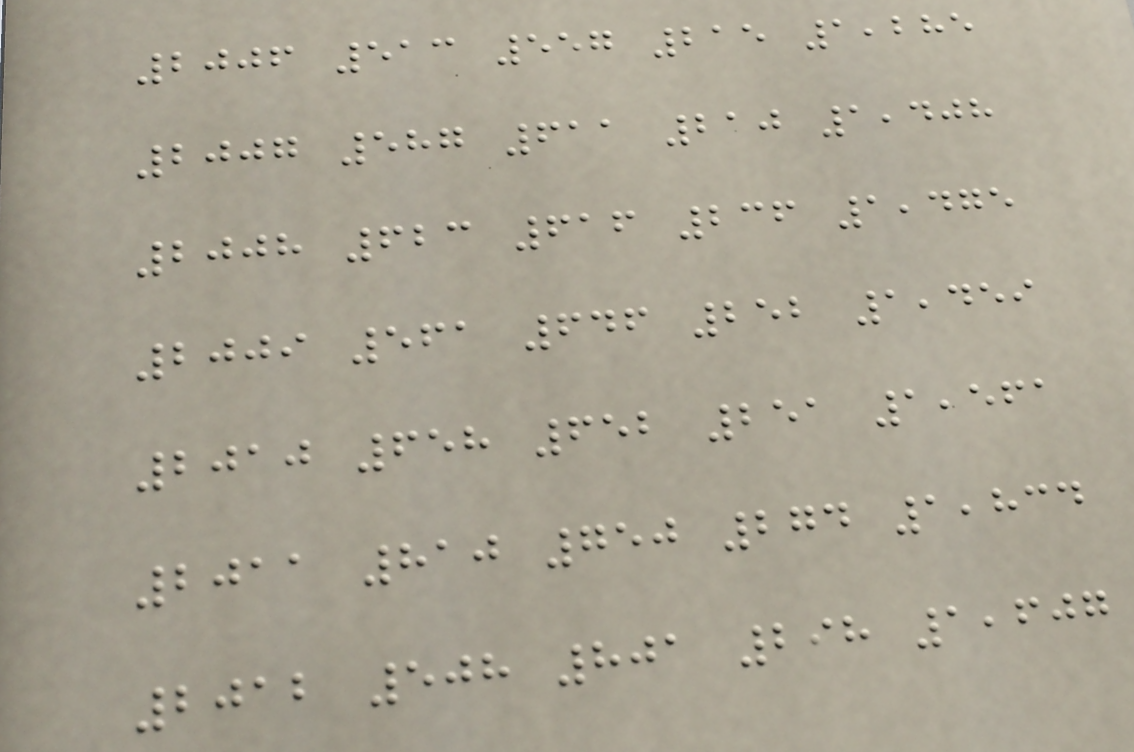2006 513 557 215 1,285
2007 587 611 210 1,408
2008 623 616 236 1,475
2009 561 646 252 1,459
2010 658 652 251 1,561
2011 810 750 274 1,834
2012 508 801 298 1,607
